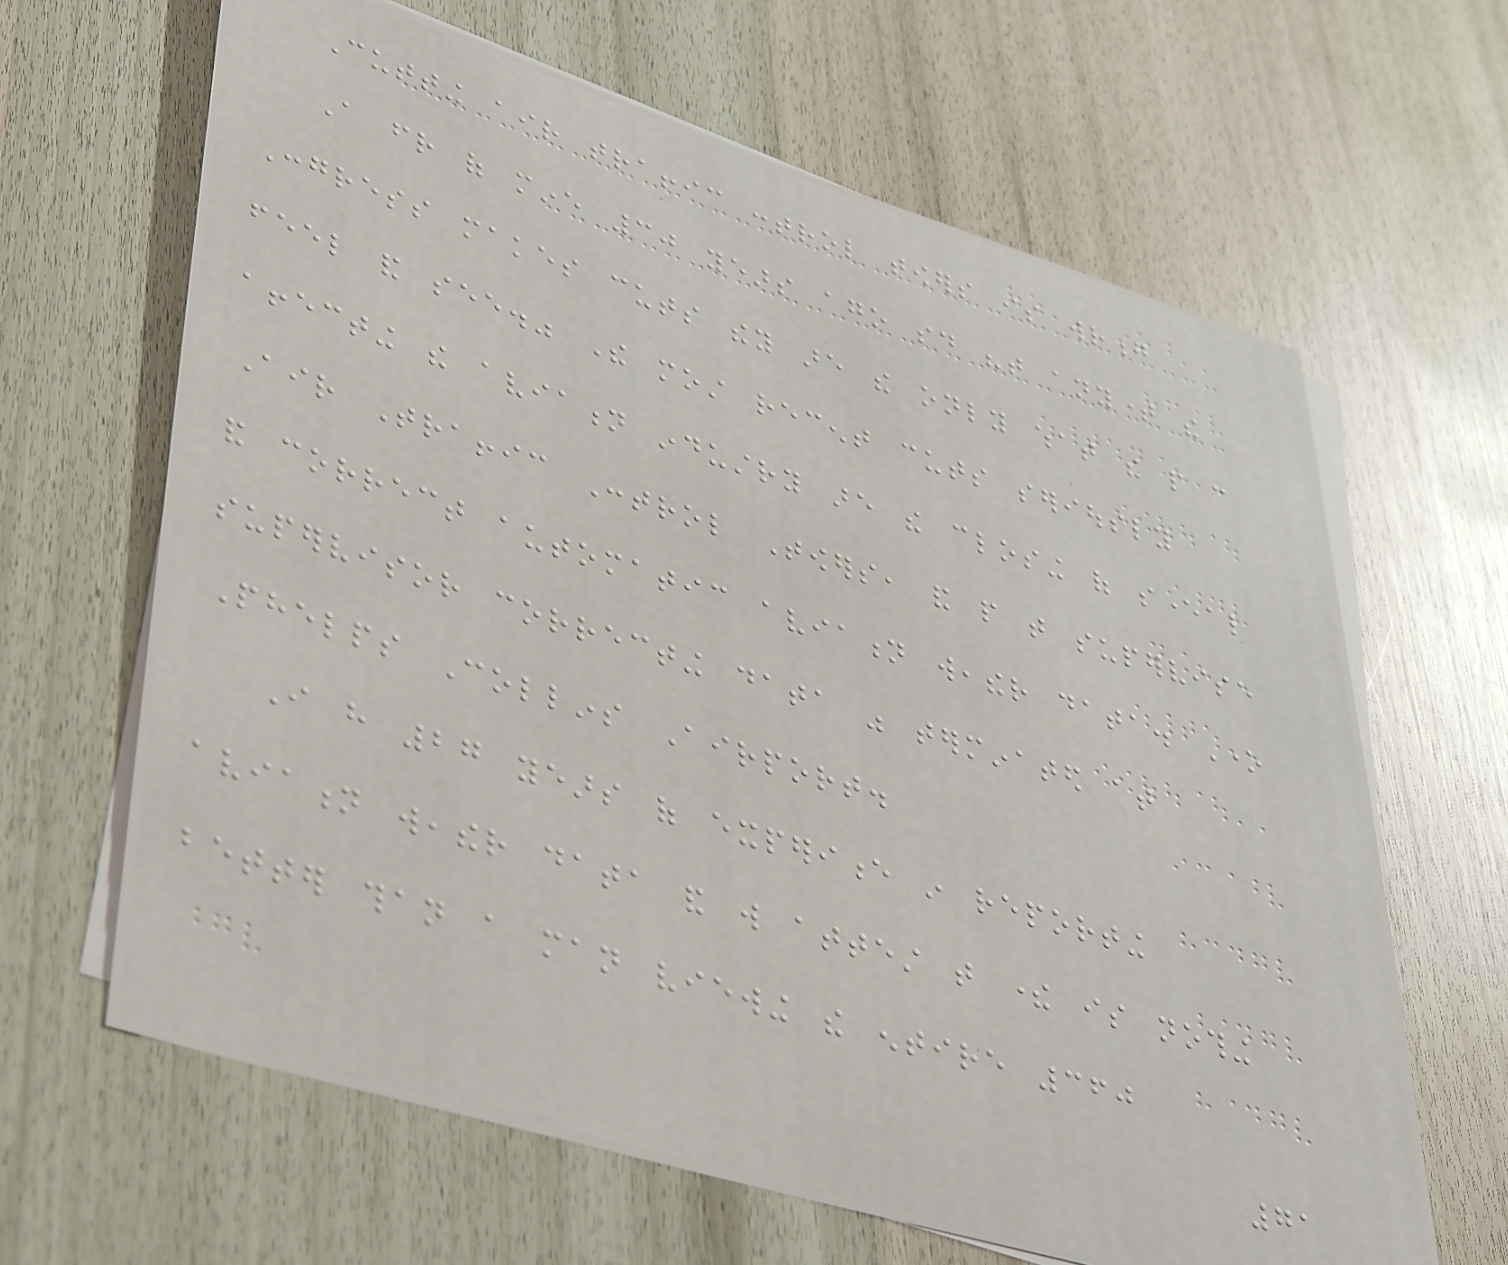Cutting air traffic control towers is wrong
A friend of mine 30 years ago said "that anytime the
Congress makes cuts they are the only what the people can
feel and see." The most recent cuts seriously
affecting the aviation industry are the closing of several
Air Traffic Control Towers, and people that supervise
and correct automatic aviation weather data. One
supervisor correcting data was terminated at
Phelps Collins Airport.
I have 27 years of experience in reporting
aviation weather data and will attest that there is nothing
better than a man viewing the entire 360
71
